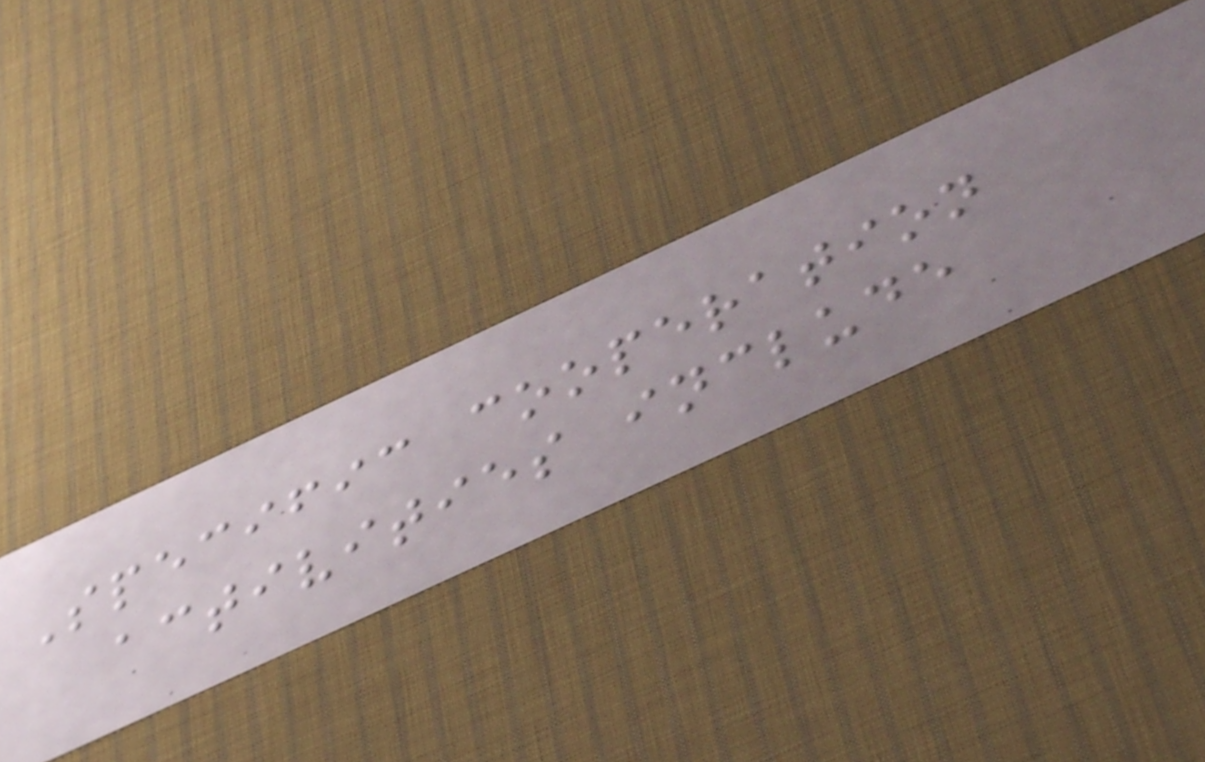Specific cooperation
activities include
